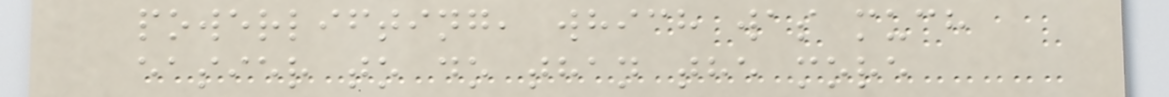powerlifting, which was much
easier to do than the more
